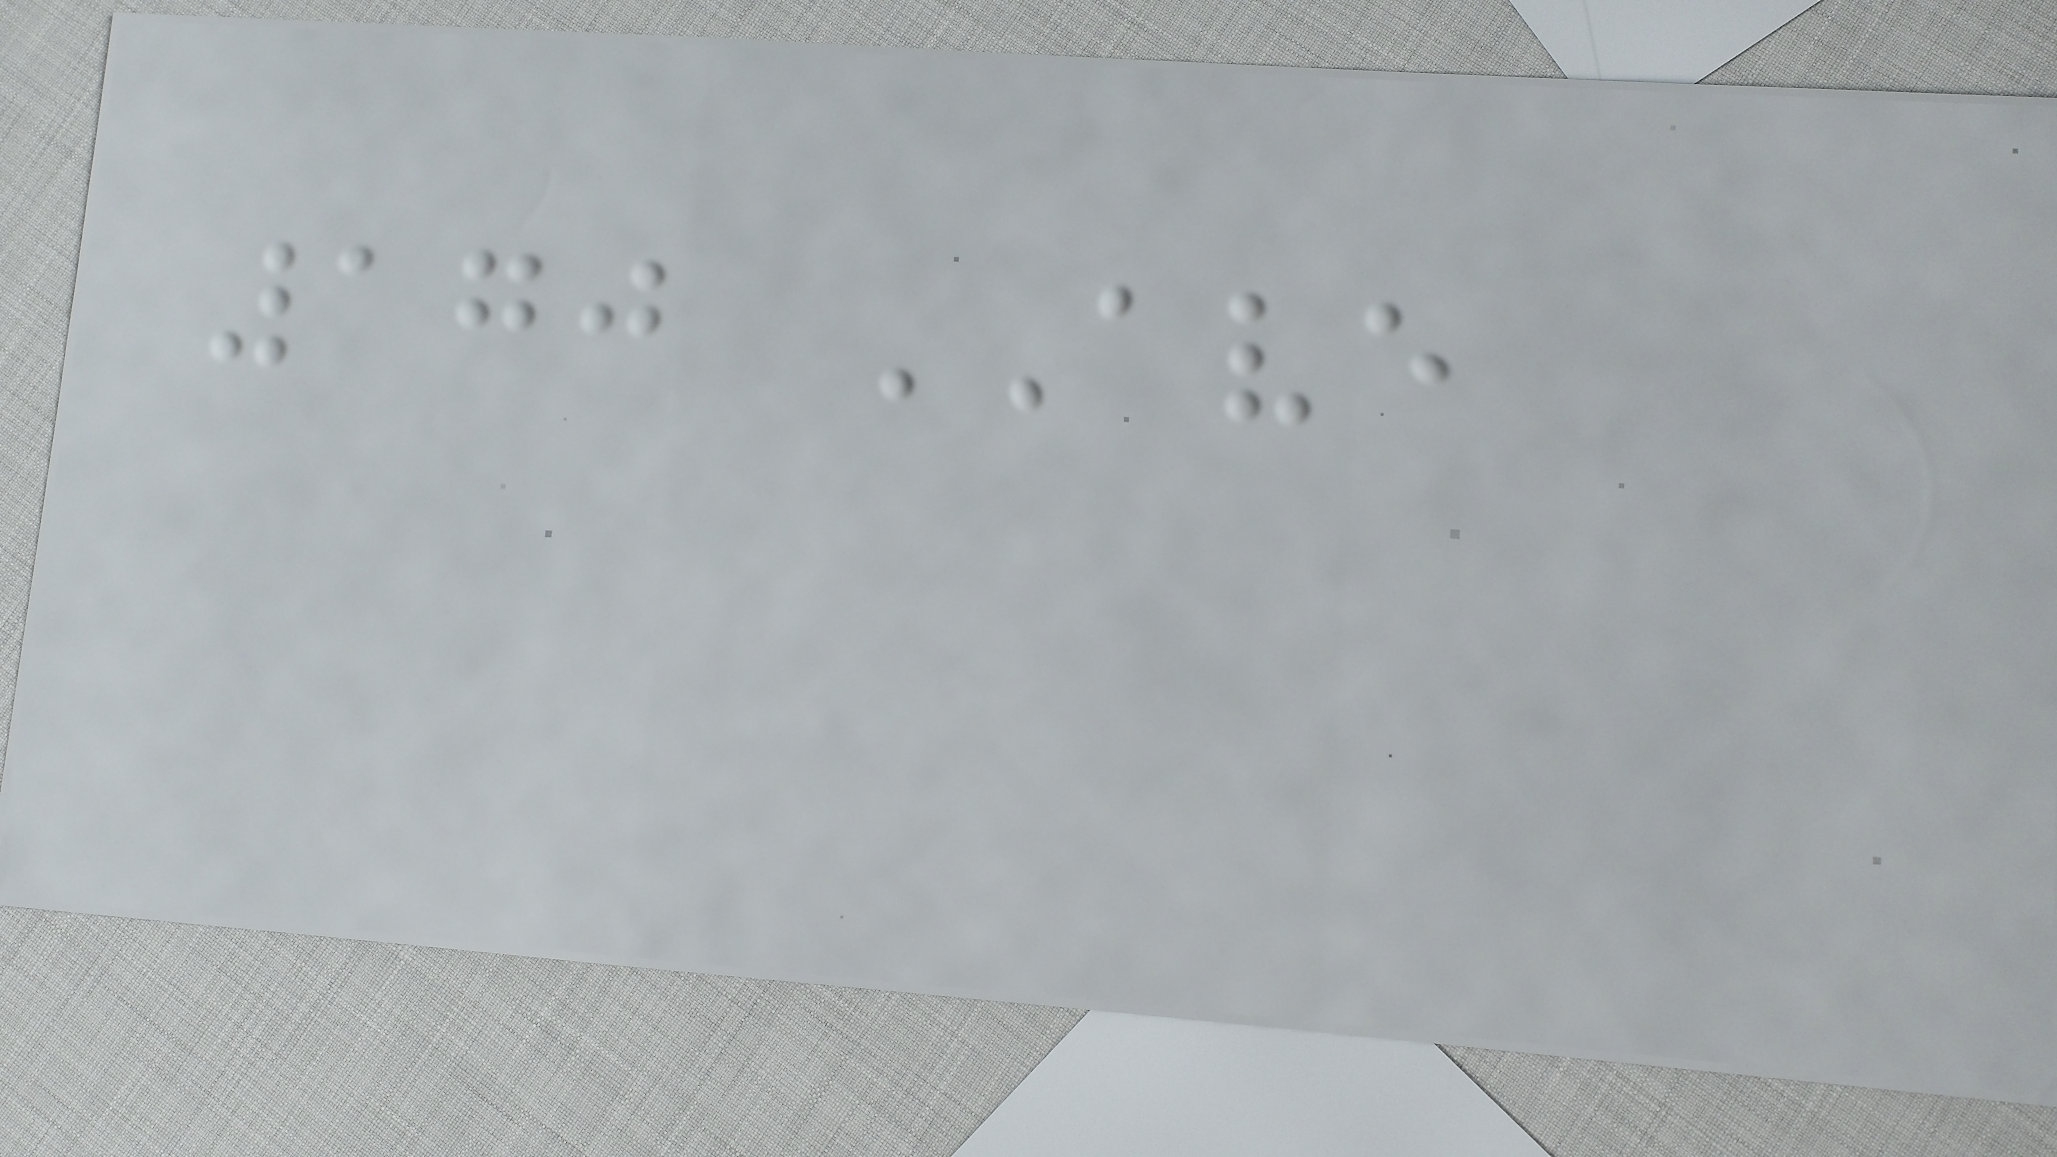170 AVE
